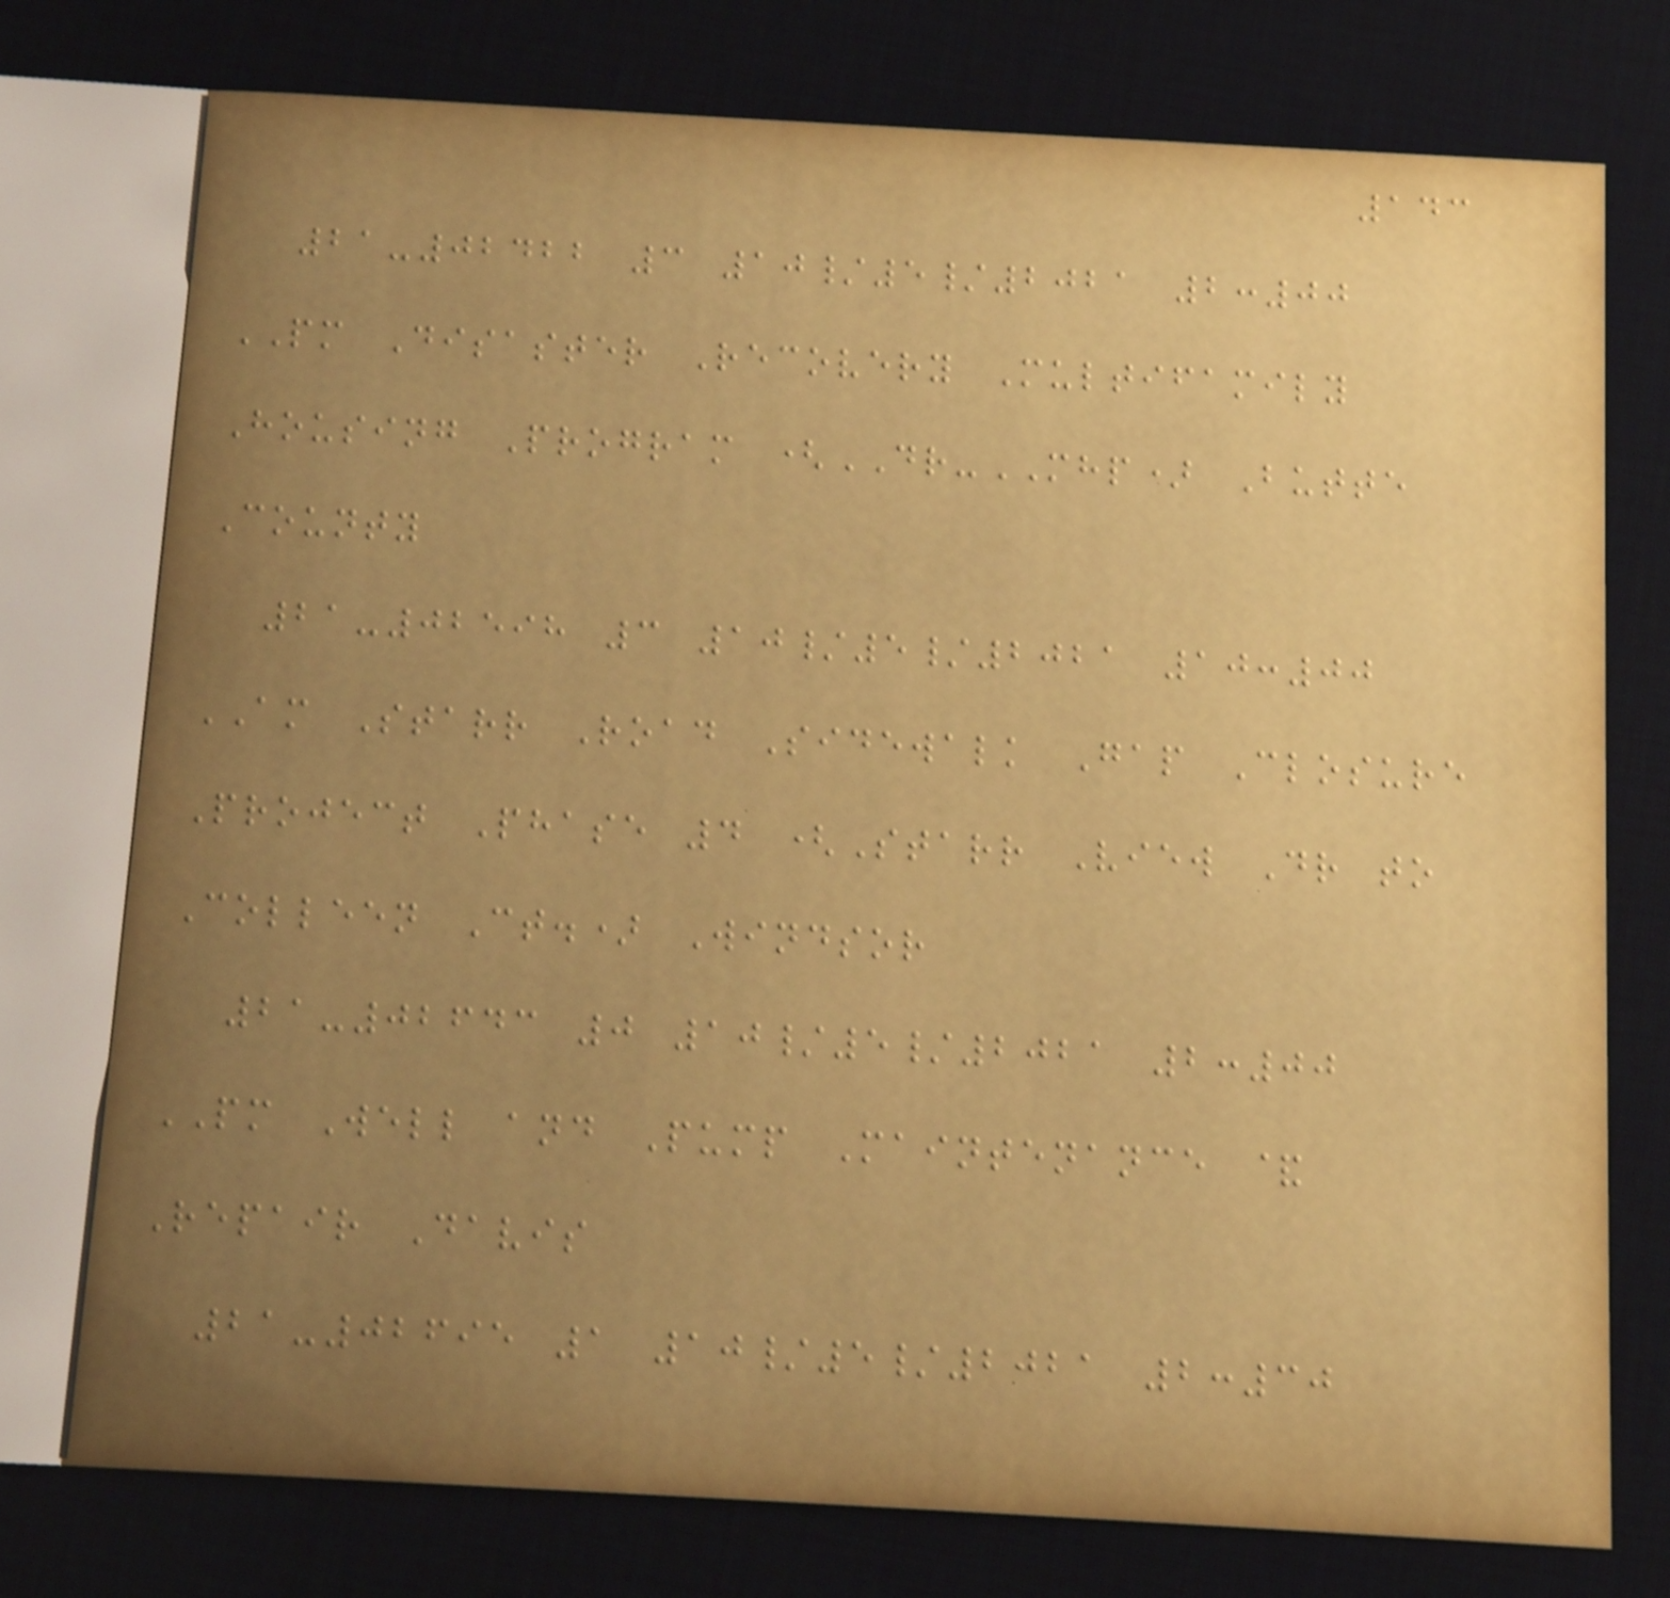143
21-02422 3 10/5/2021 2:00
PM Disaster Recovery Multifamily
Housing Program (DR-MHP) Butte
County
21-02598 3 10/5/2021 10:00
AM Starr Road Sidewalk Gap Closure
Project Phase 4 (Starr View Dr to
Colleen Ct.) Windsor
21-02643 0 10/5/2021 2:00
PM Well and Pump Maintenance &
Repair Davis
21-02695 1 10/5/2021 2:30
